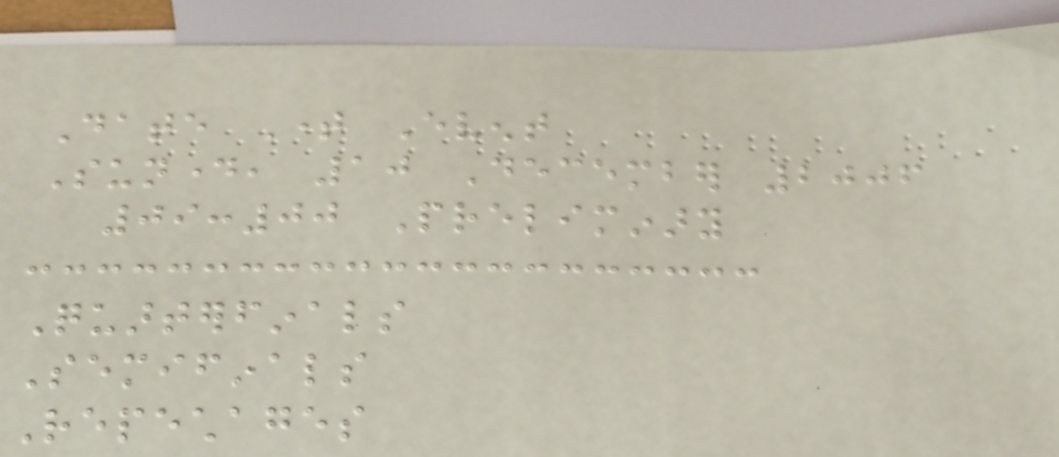Date Time Event
Sunday, 10 December 2006
09:00 Preliminary
Quarterfinals
Semifinals
Repechages
